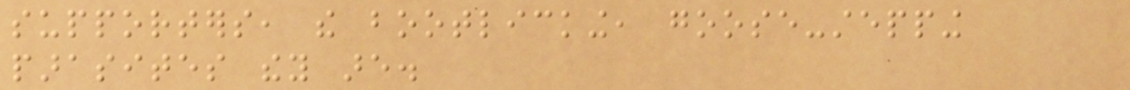supporters, the bootlicking, goose-stepping
parasites they are.
